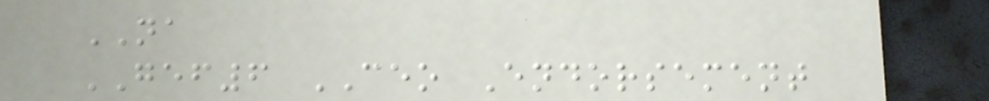NA
GEF6 CEO Endorsement
